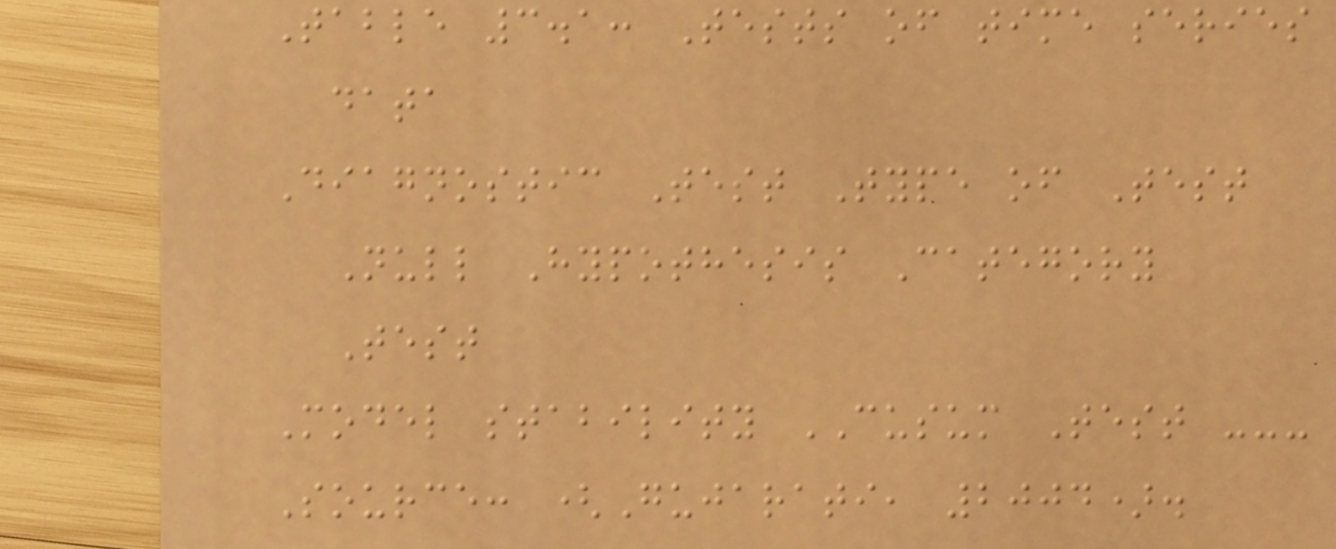Table 3.1: Tests of time series
data
Diagnostic Test Type of Test
Null Hypothesis Category
Test
Model stability CUSUM Test ---
Source: (Gujarati, 2004).
